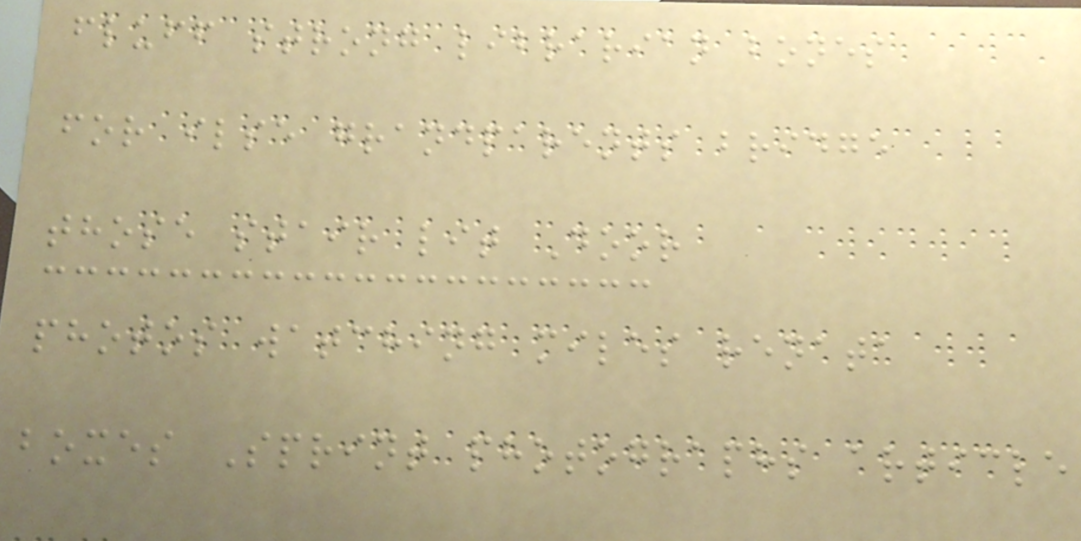fluff strong librarian bones
for ilse grandparents bridge
those stair lit Door
photos watching miles renata
boxes Sprint photographs article
